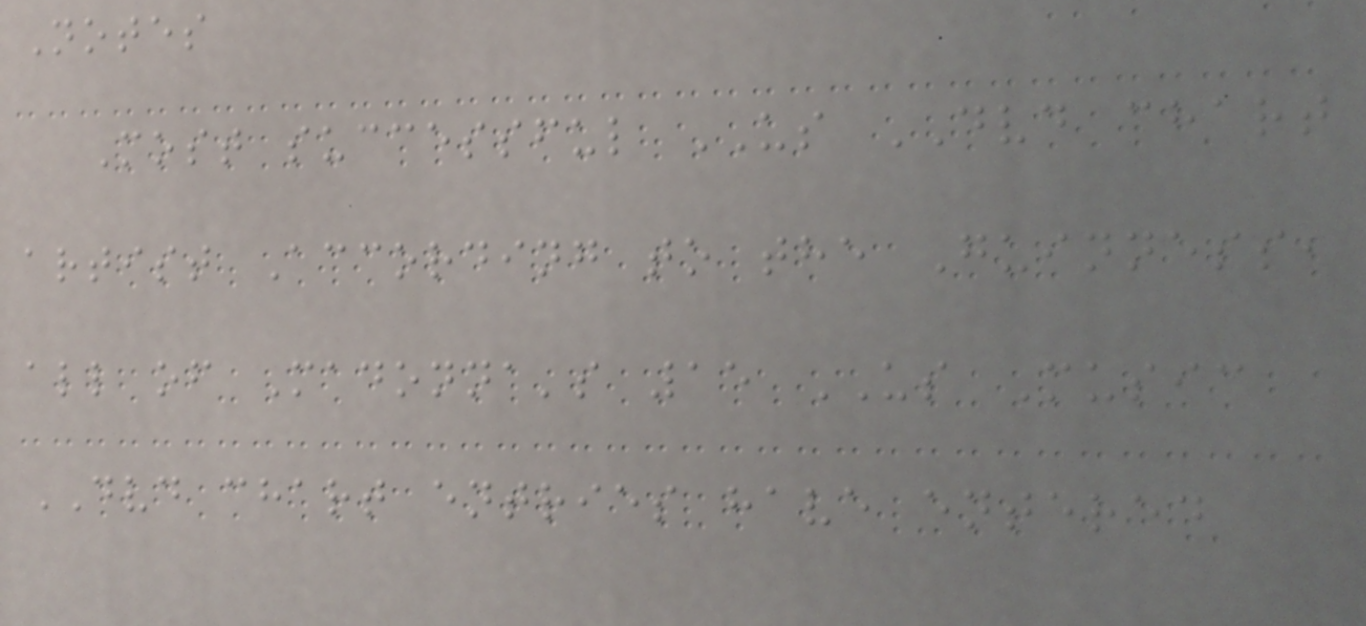Notes
Most successful US DVD chart
artist According to the Guinness,
all of Madonna's 15 US Music
DVD chart entries have entered
